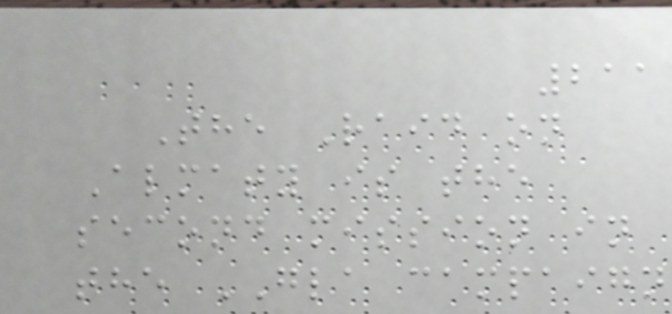211
The Raid on
Almaty is the
second mission in
the GLA campaign
